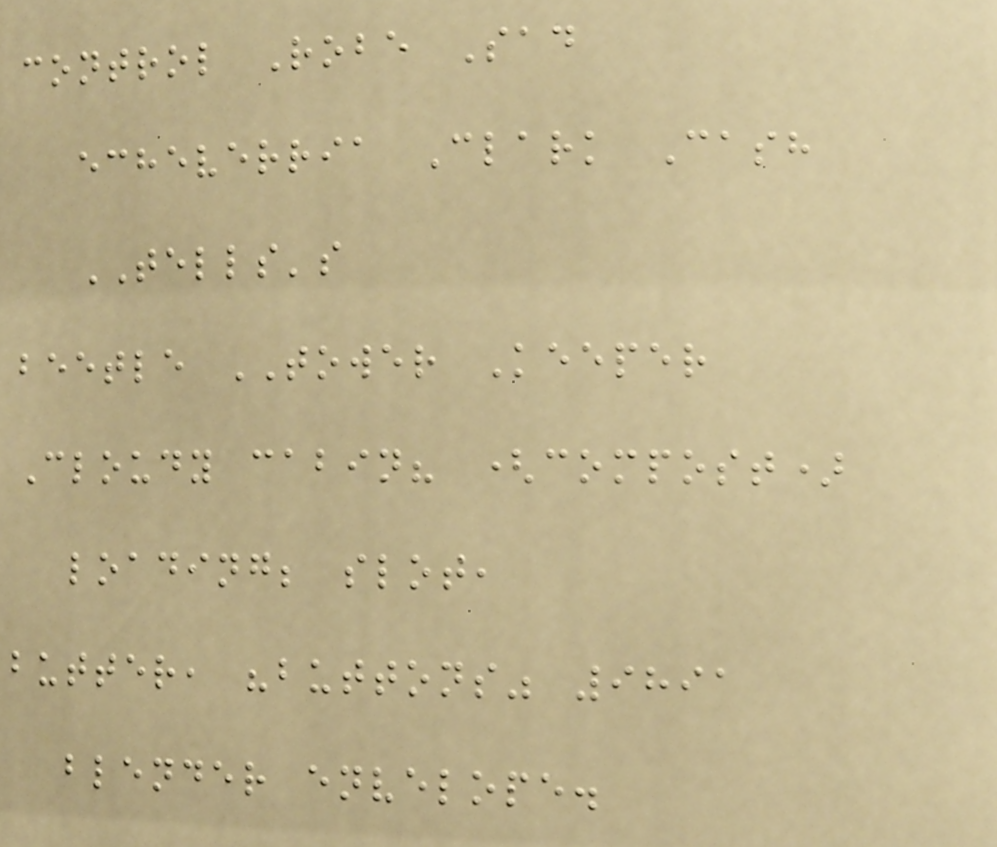control Robe Sad
echeverria Clark Cash
TELLS's
beetle TOWER Keeper
Cloudy cabin? (compost)
loading; slot,
butter, "buttons" 9891
blender envelope.
